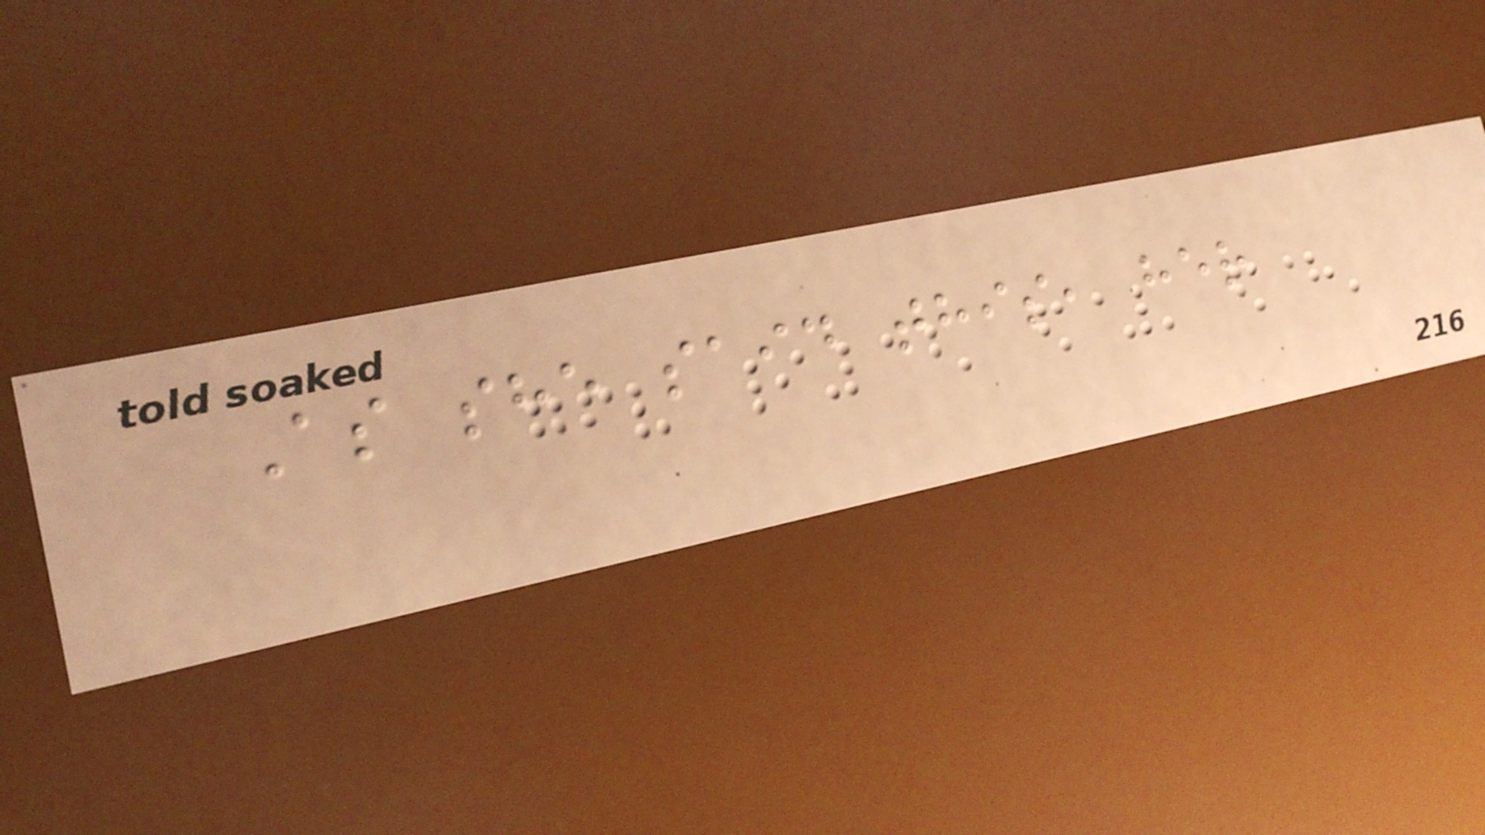As she said this, her
